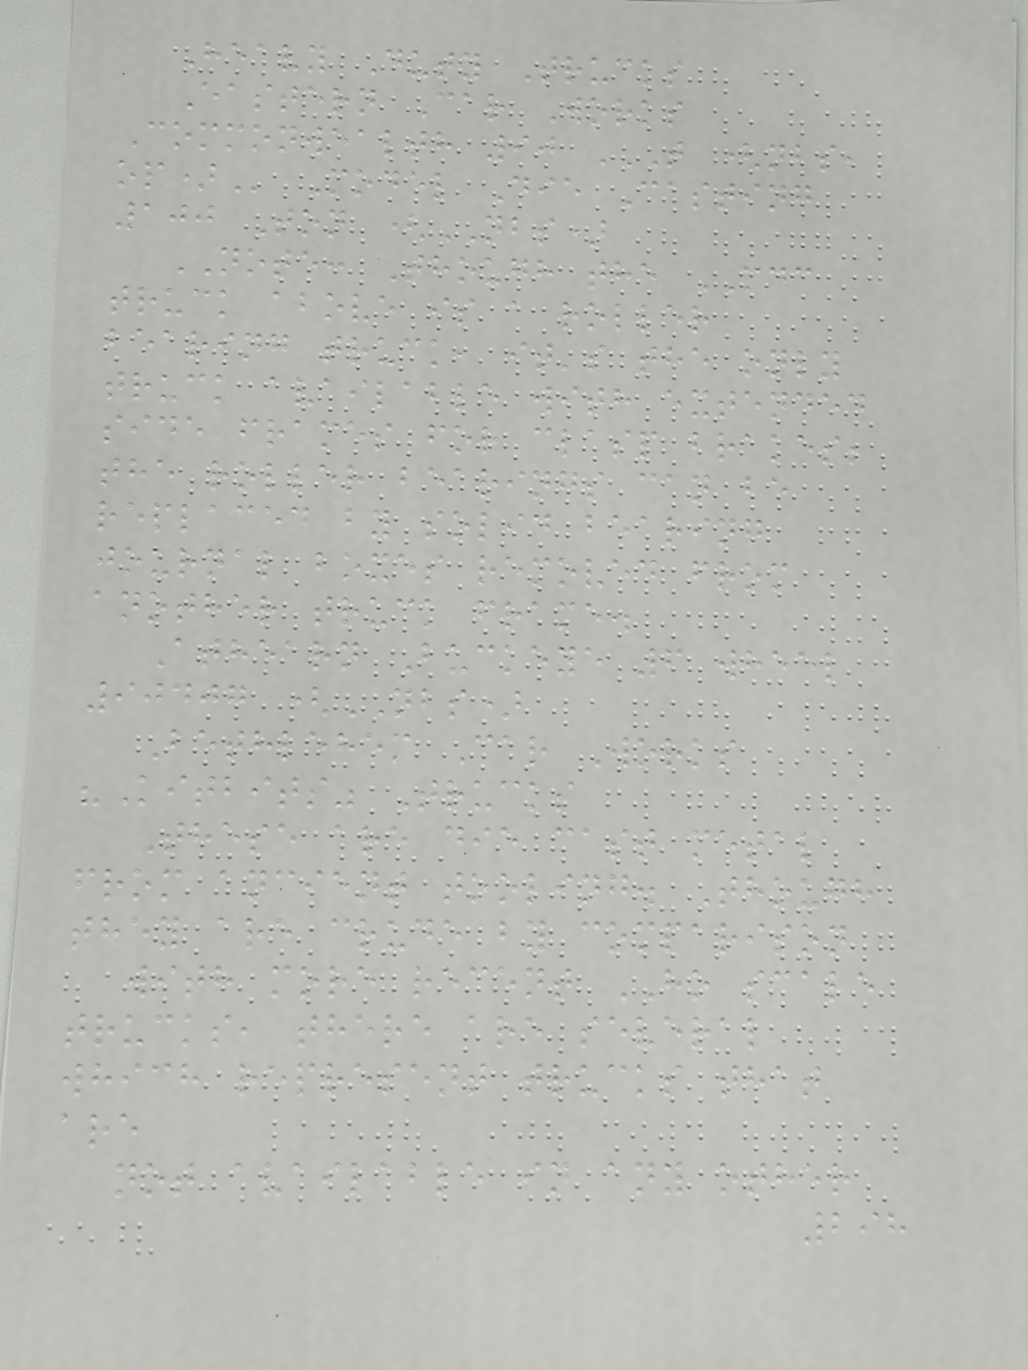Heavy Duty Trucks
Eastern Car Works
Commonwealth 90 T (NBS,
OP) Model Die Casting
100 Ton (NBS)
NOTE: Though the MDC
truck above is a roller
bearing truck, it's the only
truck available with extended
side frames for clasp brakes;
the roller bearings can be
replaced by solid bearing
journal boxes removed from
another truck frame.
Athearn Buckeye 6 wheel
90407 (NBS)
Bethlehem Car Works
"Kitbits" Trucks
These are die cast metal
from ancient tooling. Though
they are crude by comparison
with more recent HO scale
trucks, there are several
which represent trucks that
are
not available in any other
298
